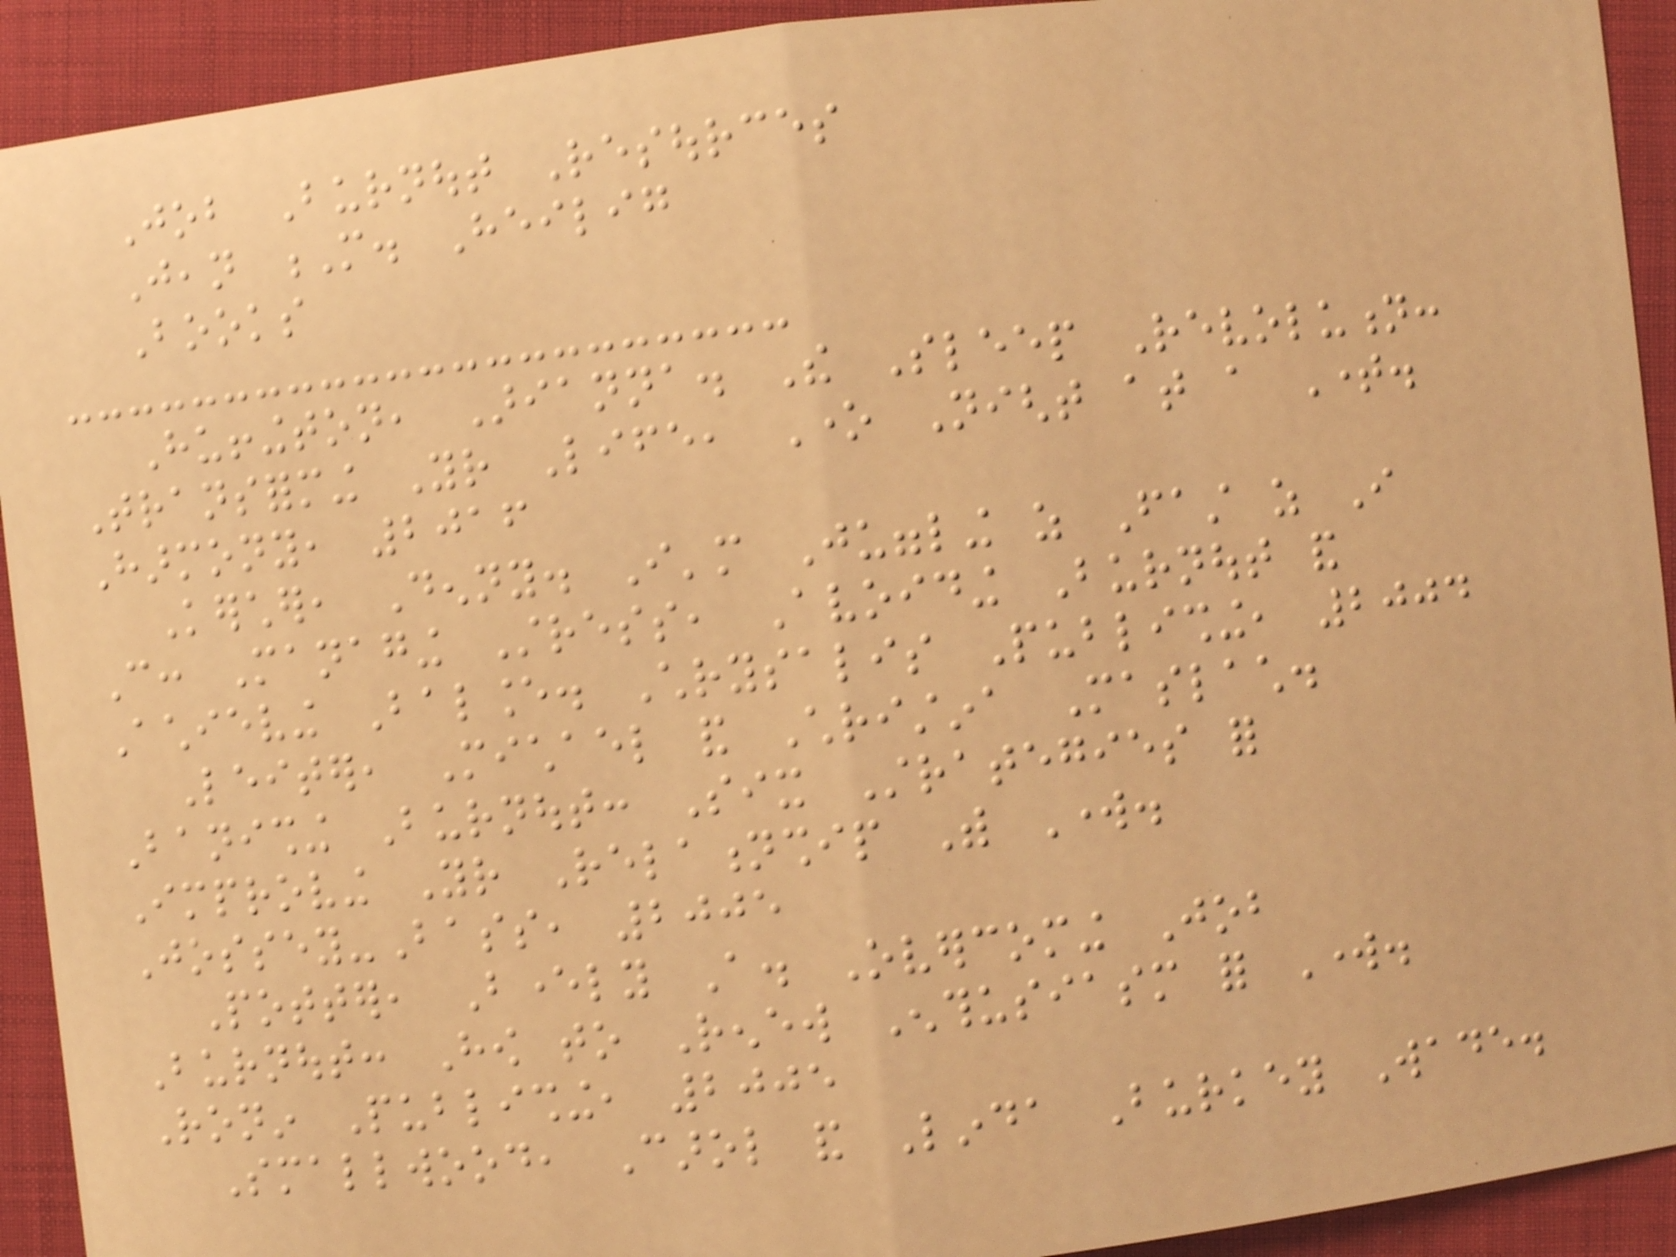Job Burnout Resources
Jean M. Heilig
Books
Huffington, Arianna. The Sleep Revolution:
Transforming Your Life, One Night at a Time.
Harmony, 2016
Kercher, Denny. I'm Juggling as Fast as I
Can: Managing Stress, Avoiding Burnout and
Achieving Balance. Chrysalis Publishing, 2004
Leiter, Michael and Christina Maslach.
Banishing Burnout: Six Strategies for
Improving Your Relationship With Work.
Jossey-Bass, 2005
Potter, Beverly A. Overcoming Job
Burnout: How to Renew Enthusiasm for Work.
Ronin Publishing, 2005
Smallwood, Carol and Linda Burkey Wade.
